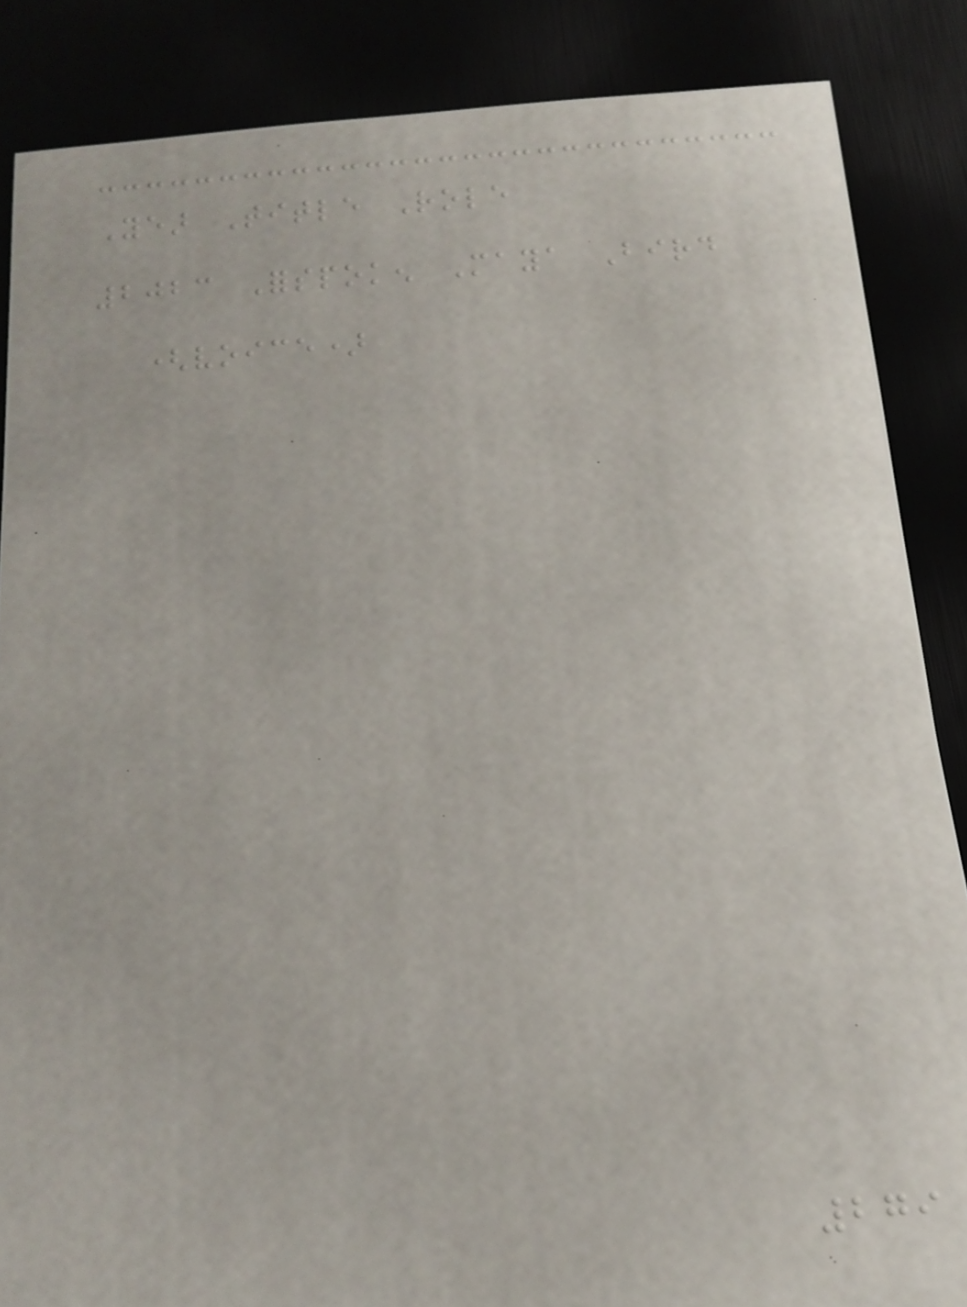Year Title Role
2023 Forspoken Maya Bird
(voice)
279
